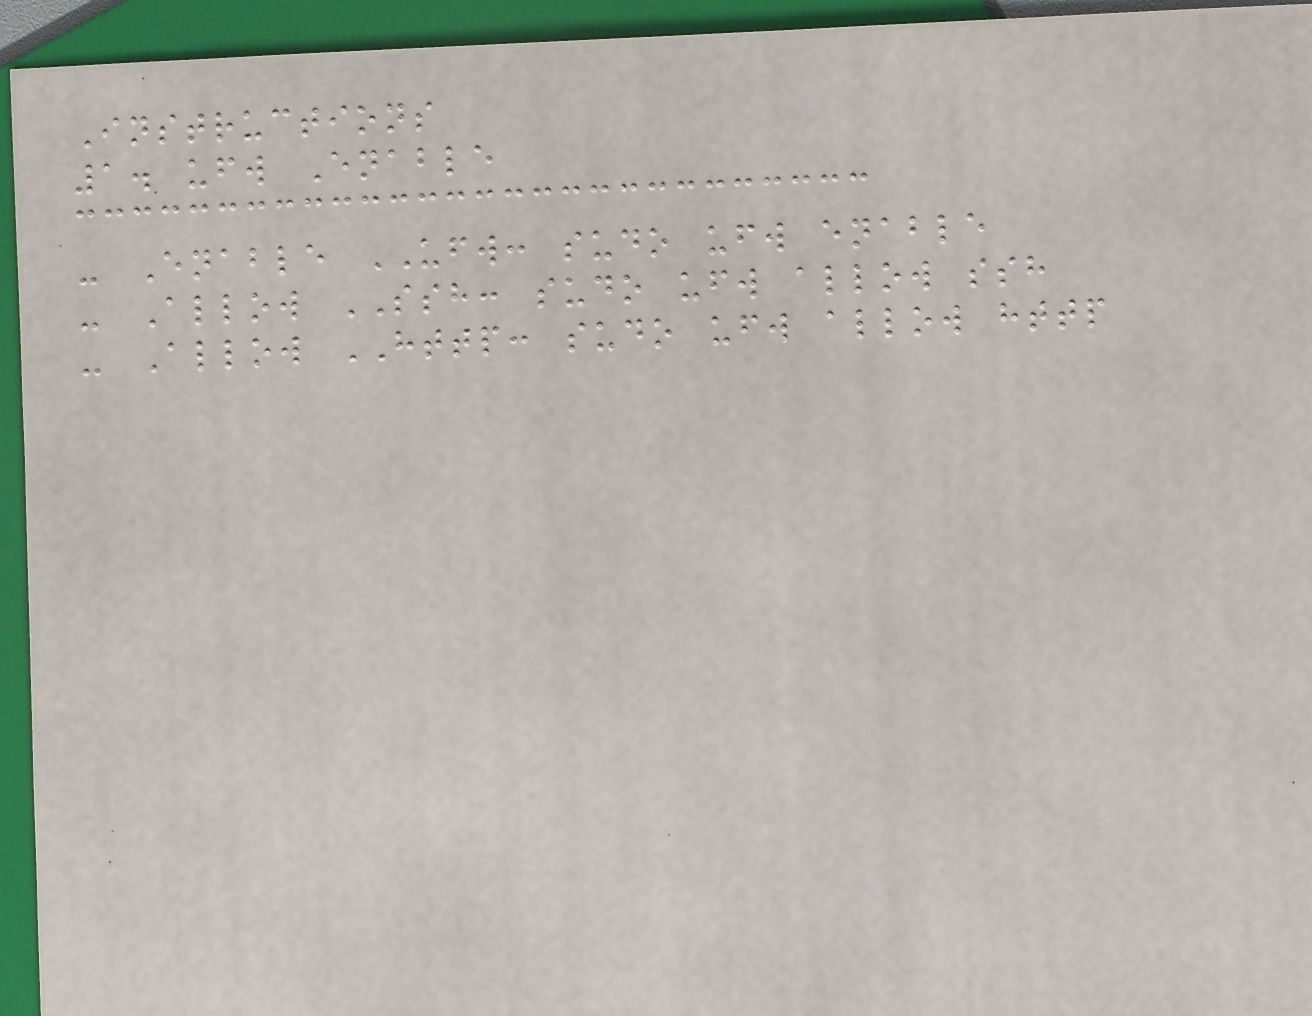Instructions
1. ufw Enable
- Enable UFW: sudo ufw enable
- Allow SSH: sudo ufw allow ssh
- Allow HTTP: sudo ufw allow http
